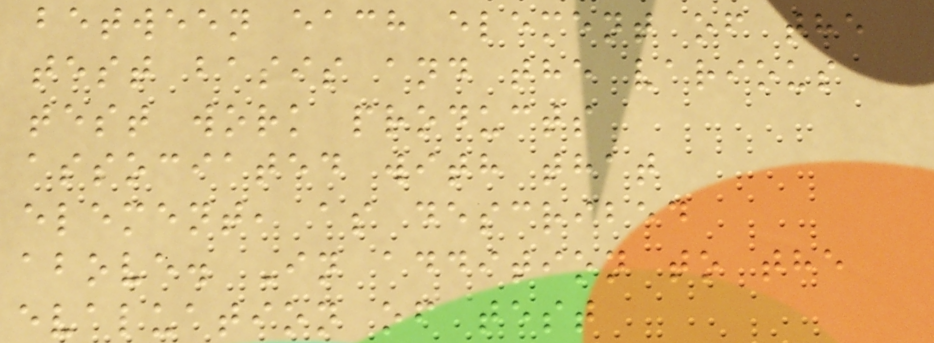between each element of the
test basis and the various
test work products
associated with that
element, as described
above. In addition to the
evaluation of test
